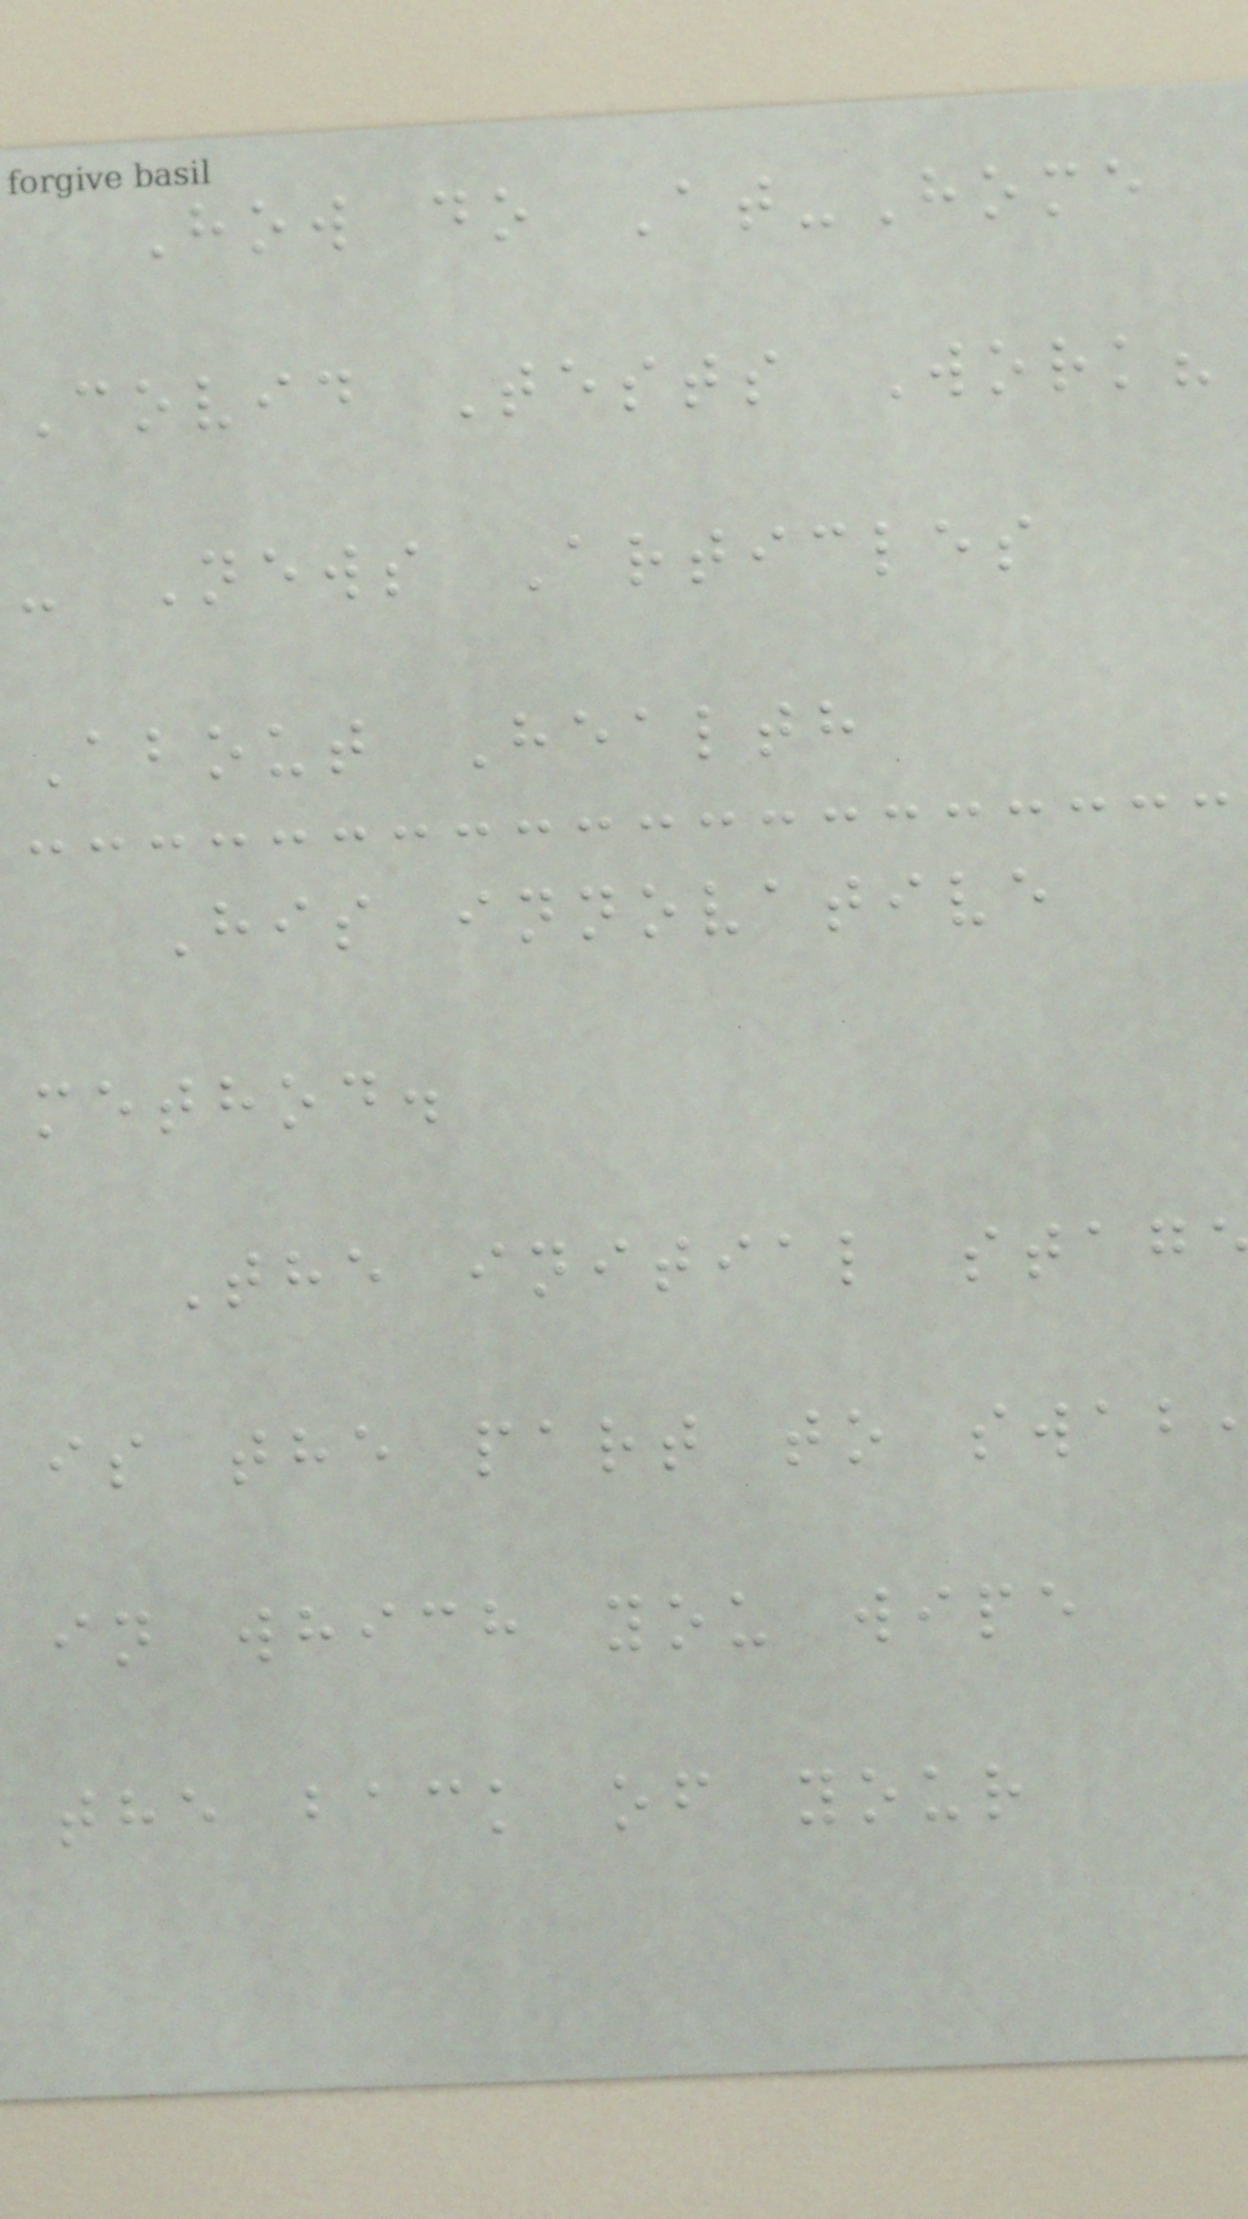How do At-Home
Covid Tests Work?
- News Articles
About Health
His innovative
method.
The initial stag
is the part to swab
in which you wipe
the back of your
